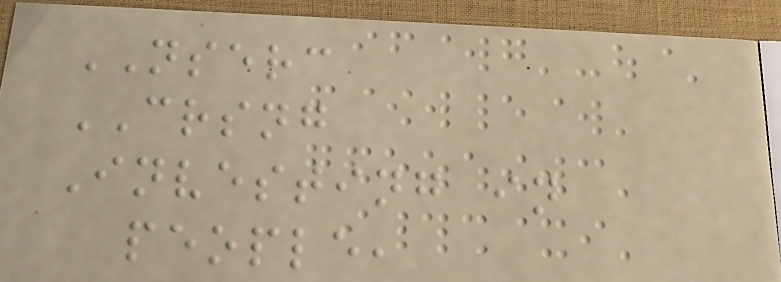NSERC
CRSNG
Investing in
people,
